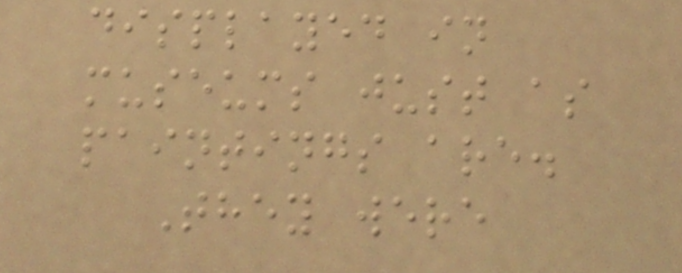displayed in
museums just as
paintings are.
They were
